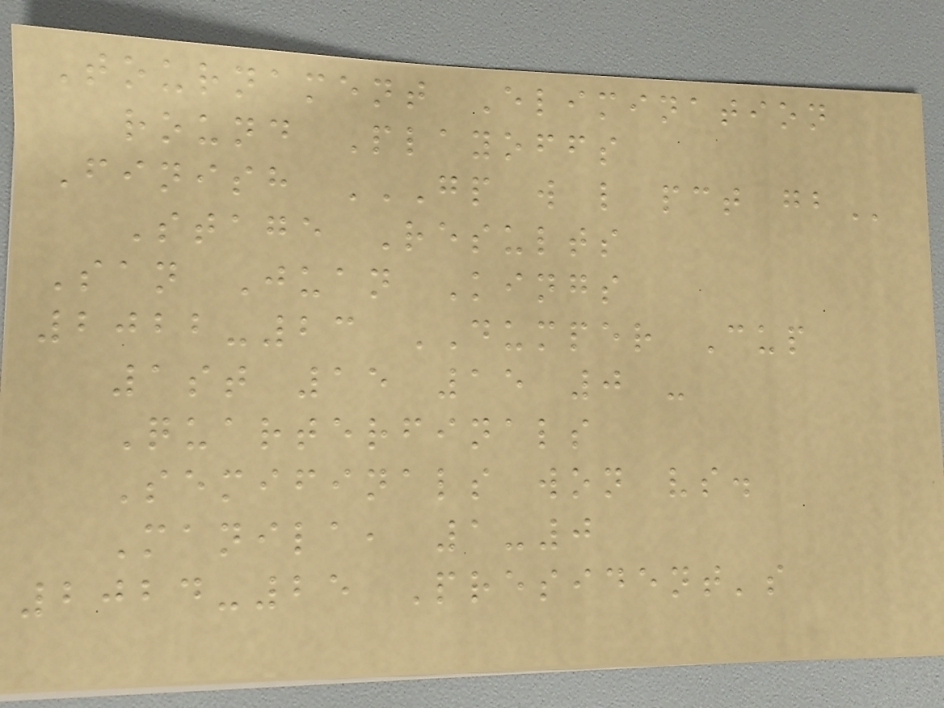Tournament Elimination
round Playoffs
Finish GP W L PCT GB
Stage Results
San Juan Kings
2022-23 DUMPER Cup
1st 15 15 0 -
Quarterfinals
Semifinals won vs.
Manila, 1-0
2024-25 President's
